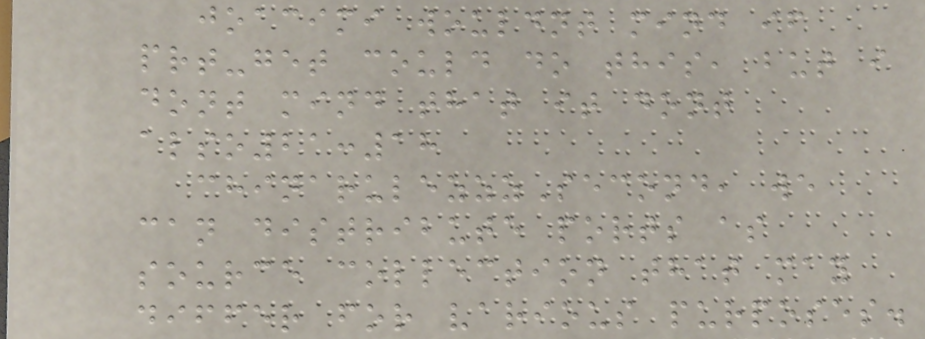joacimi wouldnt mind if
prt-get could do this, but i
dont mind that it dont
also21:18
chinarulezzzSecond, we
can distribute ports as
source collection that may
differ for various purposes.
